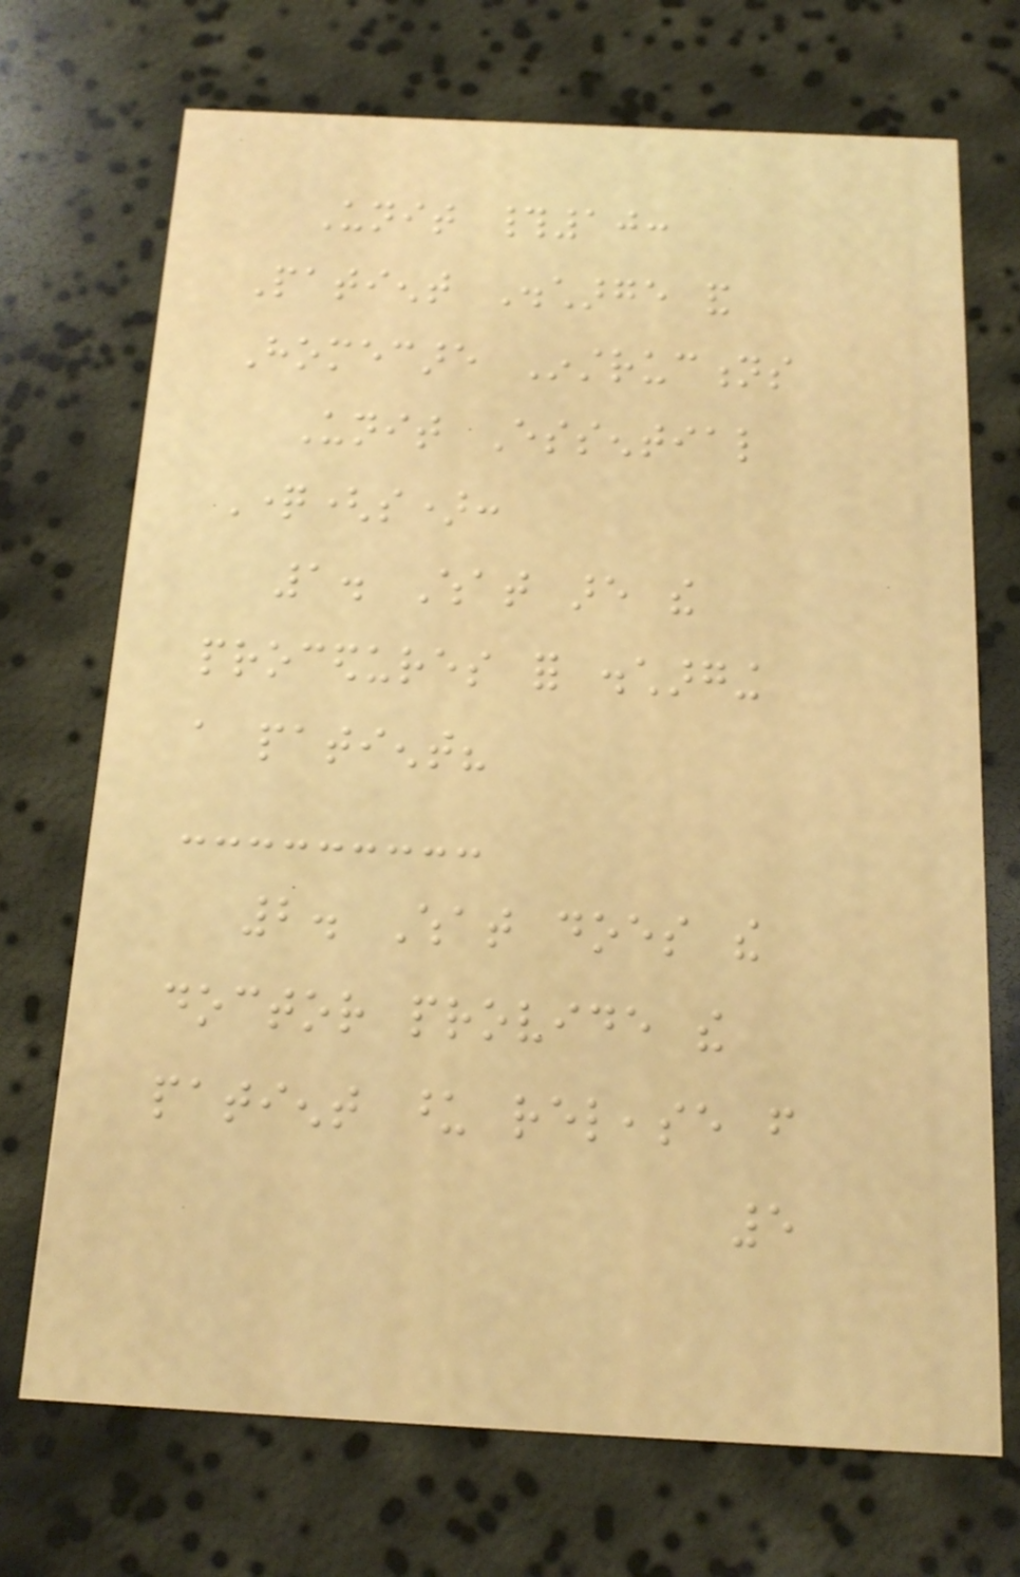Unit #10:
Patient Discharge and
Homecare Instructions
Unit Essential
Question(s):
1. What are the
procedures for discharging
a patient?
2. What does the
doctor provide the
patient upon release from
5
